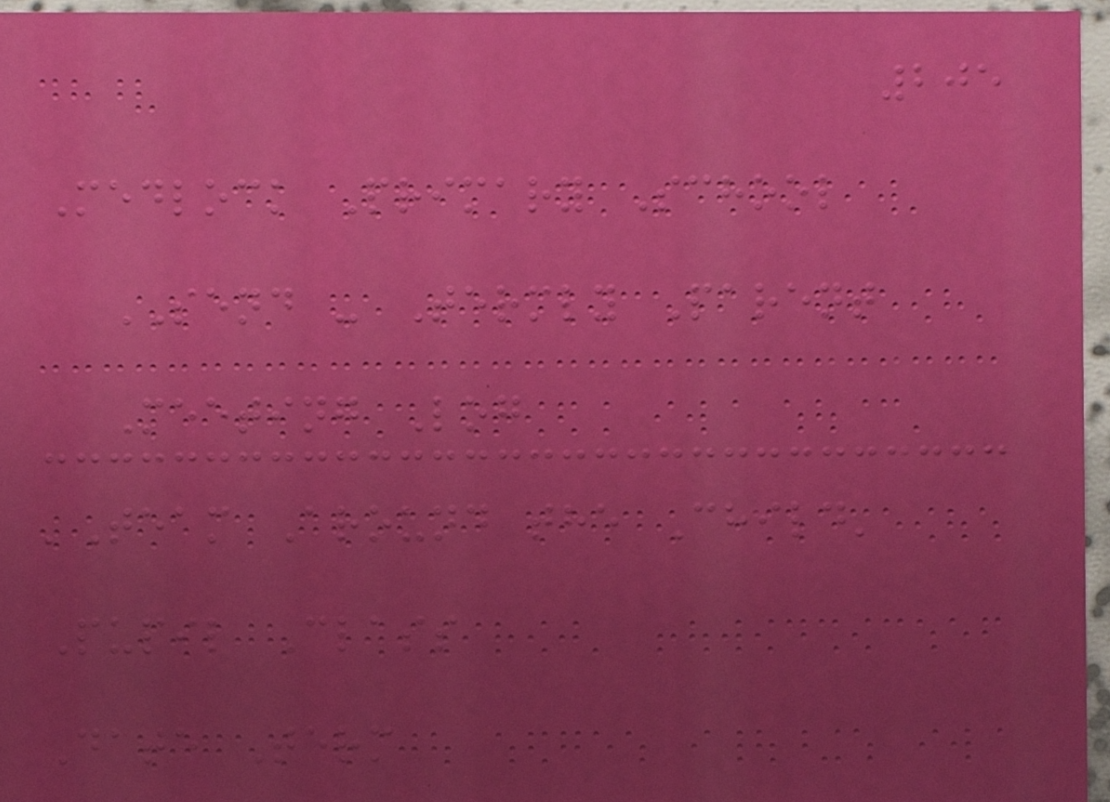205
Medlock Primary School
SEND - Termly Parent
Meeting Log
'Team Around the Child'
Pupil Class
Date Term
